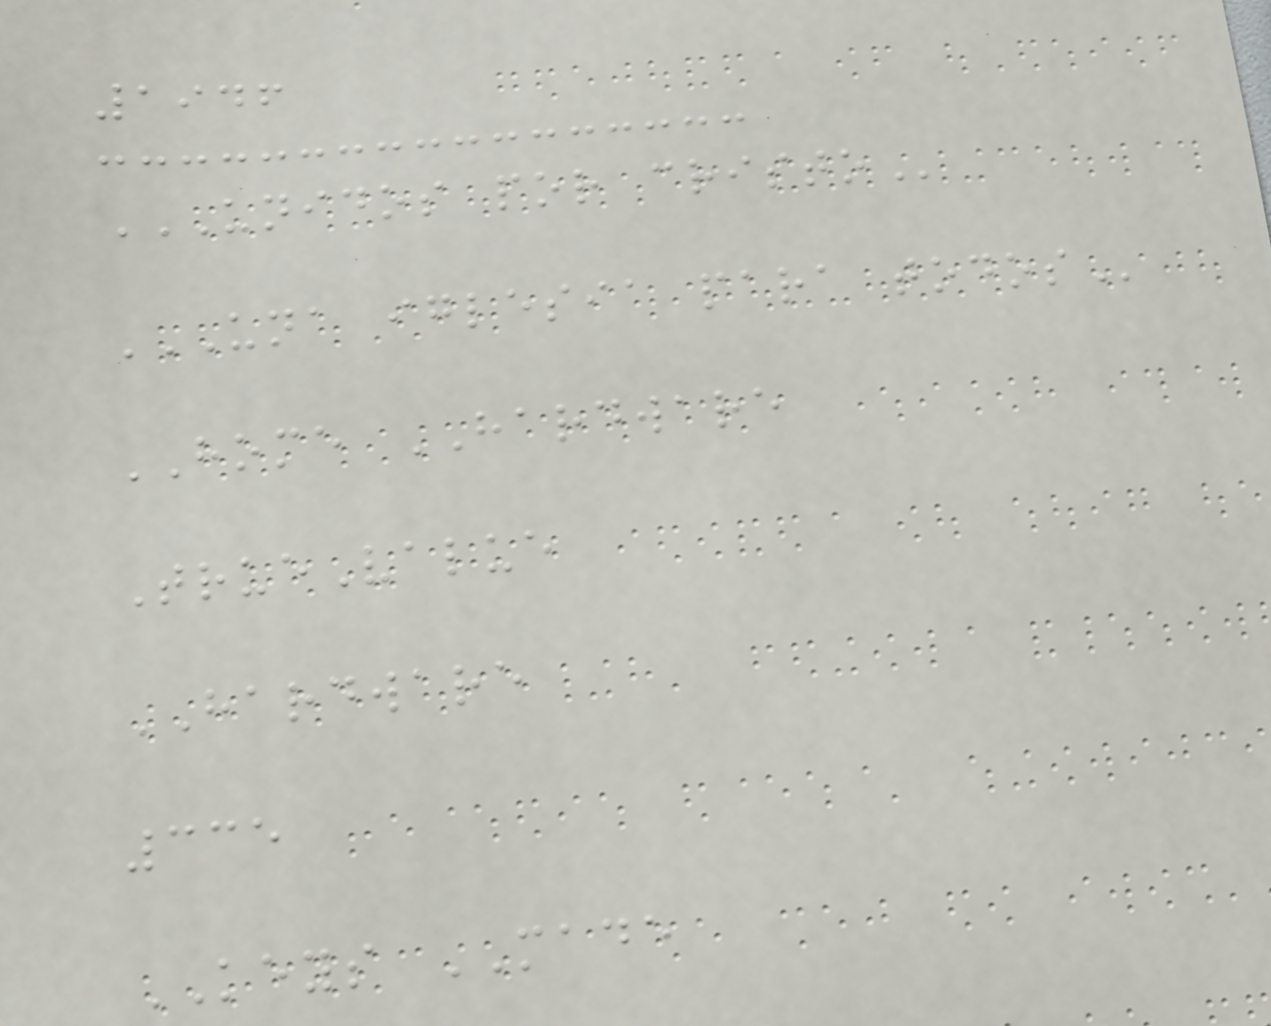1946
UNIDOS POR CRISTO
UNA IGLESIA PARA TODOS
HOME HARDWARE
TrueValue
HARDWARE
335
KEYS MADE
